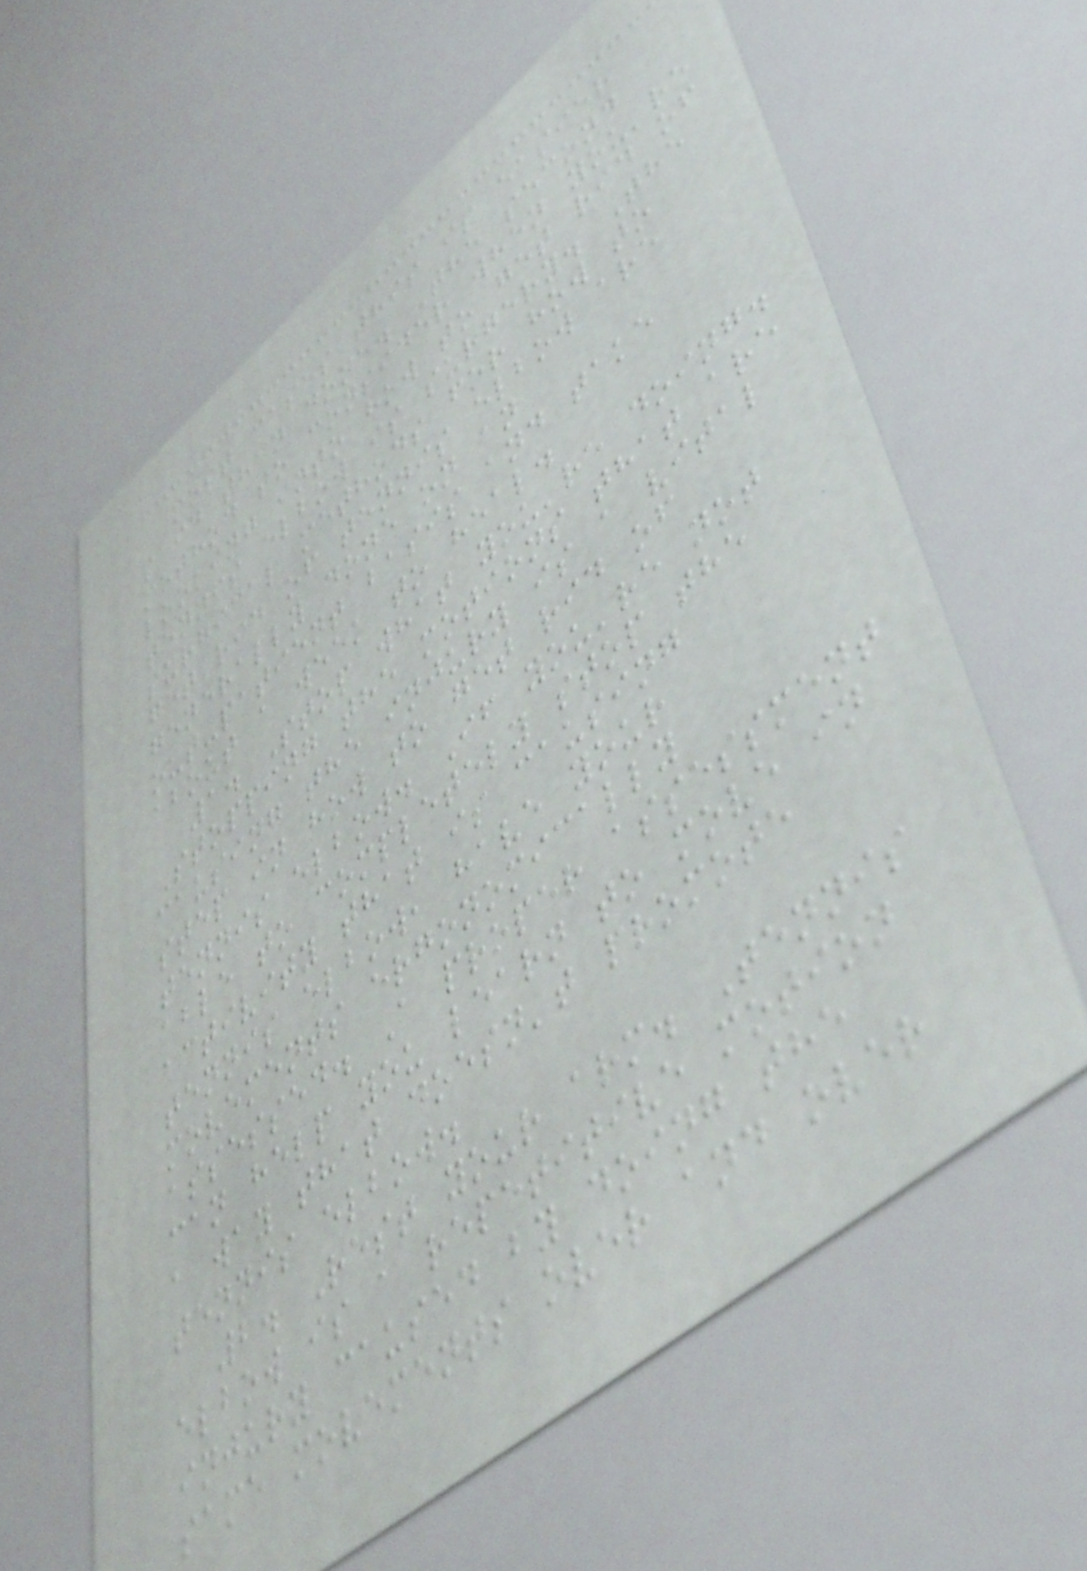most cases this is easier
said than done. The second
method to consider when you're
looking into how to get rid of
tennis elbow is surgery. The
surgical methods for how to
get rid of tennis elbow are
generally done on an
out-patient basis and take
about a week to heal.
1. Stop what you're doing.
Stopping the motions that are
causing the injury is a vital
step in how to get rid of
tennis elbow. If you're not
able to completely stop the
activity that is causing
tennis elbow, have your
movements ergonomically
assessed. A proper assessment
can help you learn to move in
a way that doesn't promote
tennis elbow.
2. Rest your arm. Tennis
elbow is a repetitive motion
injury caused by doing the
same movements over and over
